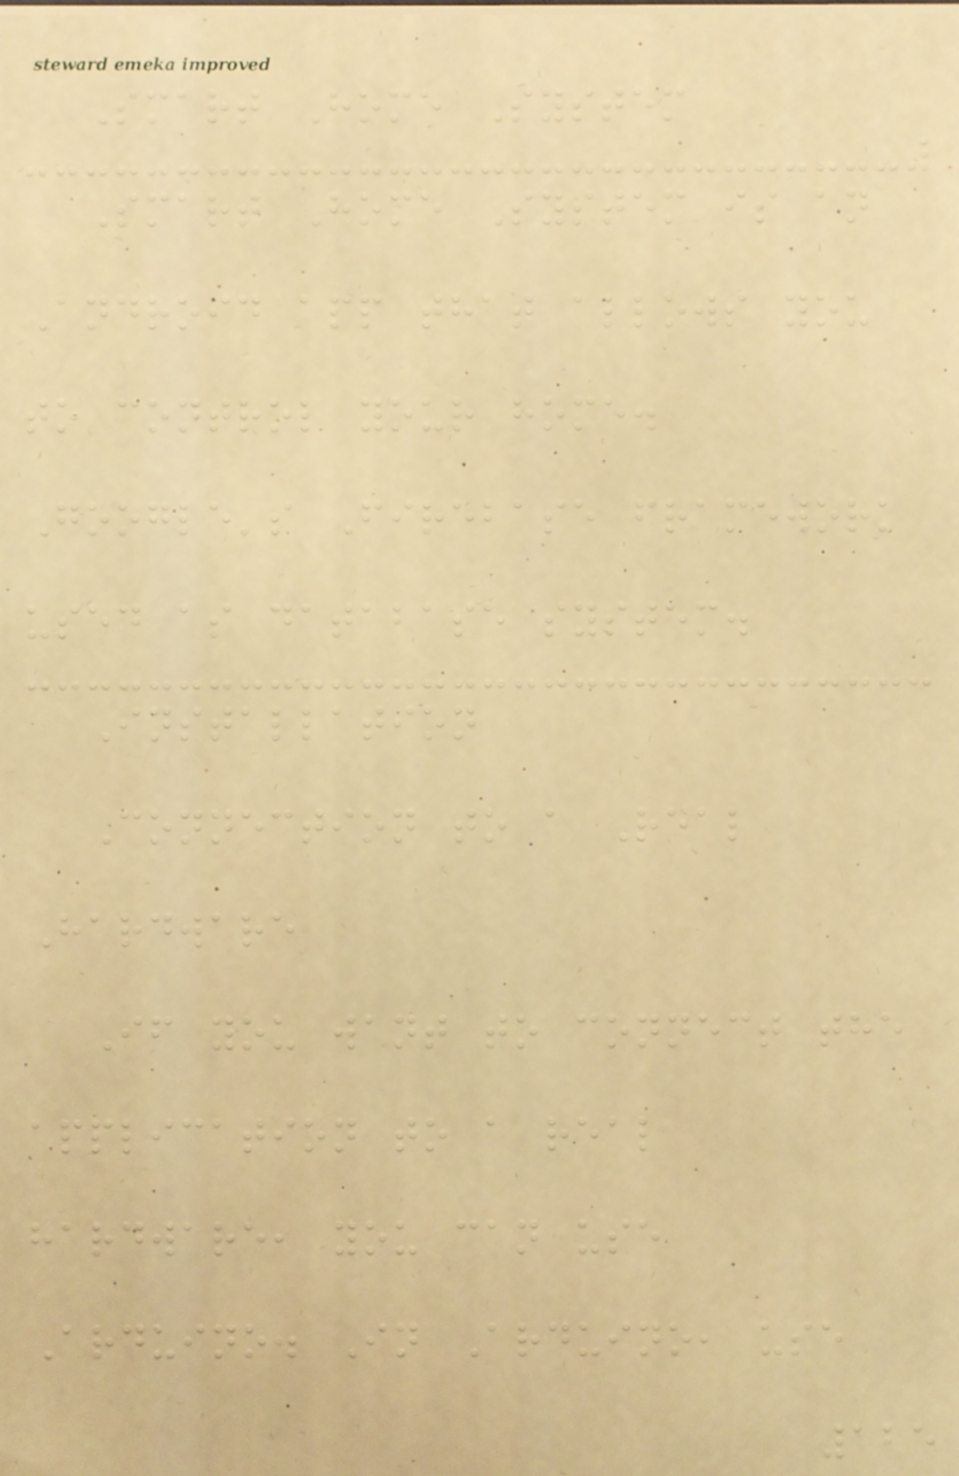Smart Home System
Smart Home System is an
Android app that allows you
to control your home.
Google's Firebase framework
used as database system.
Installation
Connection to a Real
Hardware
If you want to connect the
application to a real
hardware, you can use
Arduino. In Arduino, use
125
